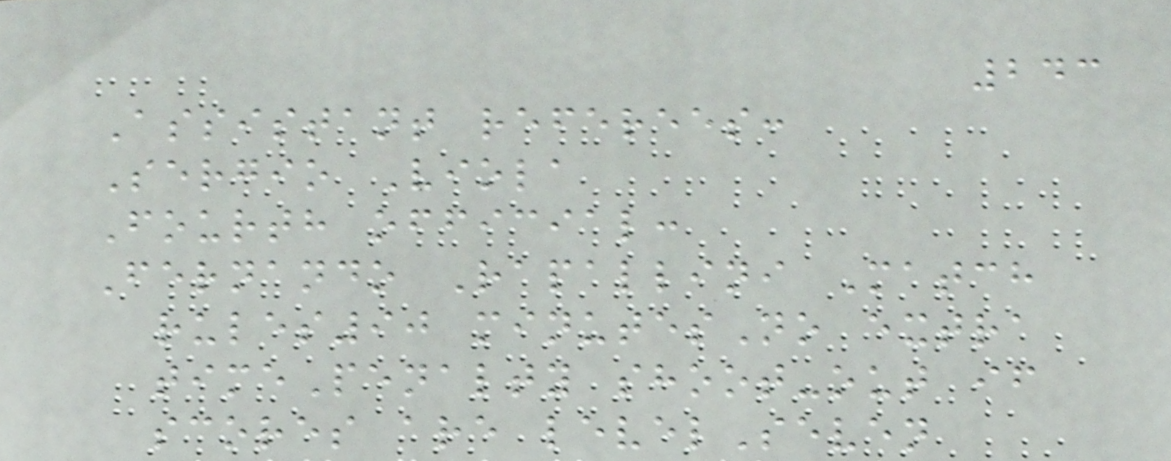243
Assistant referees:
Sergio Viola
Fourth official:
Fernando Rapallini Match
rules90 minutesNo extra
timePenalty shoot-out if
scores are levelSeven
